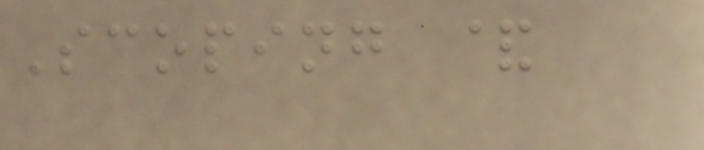Scoping &
